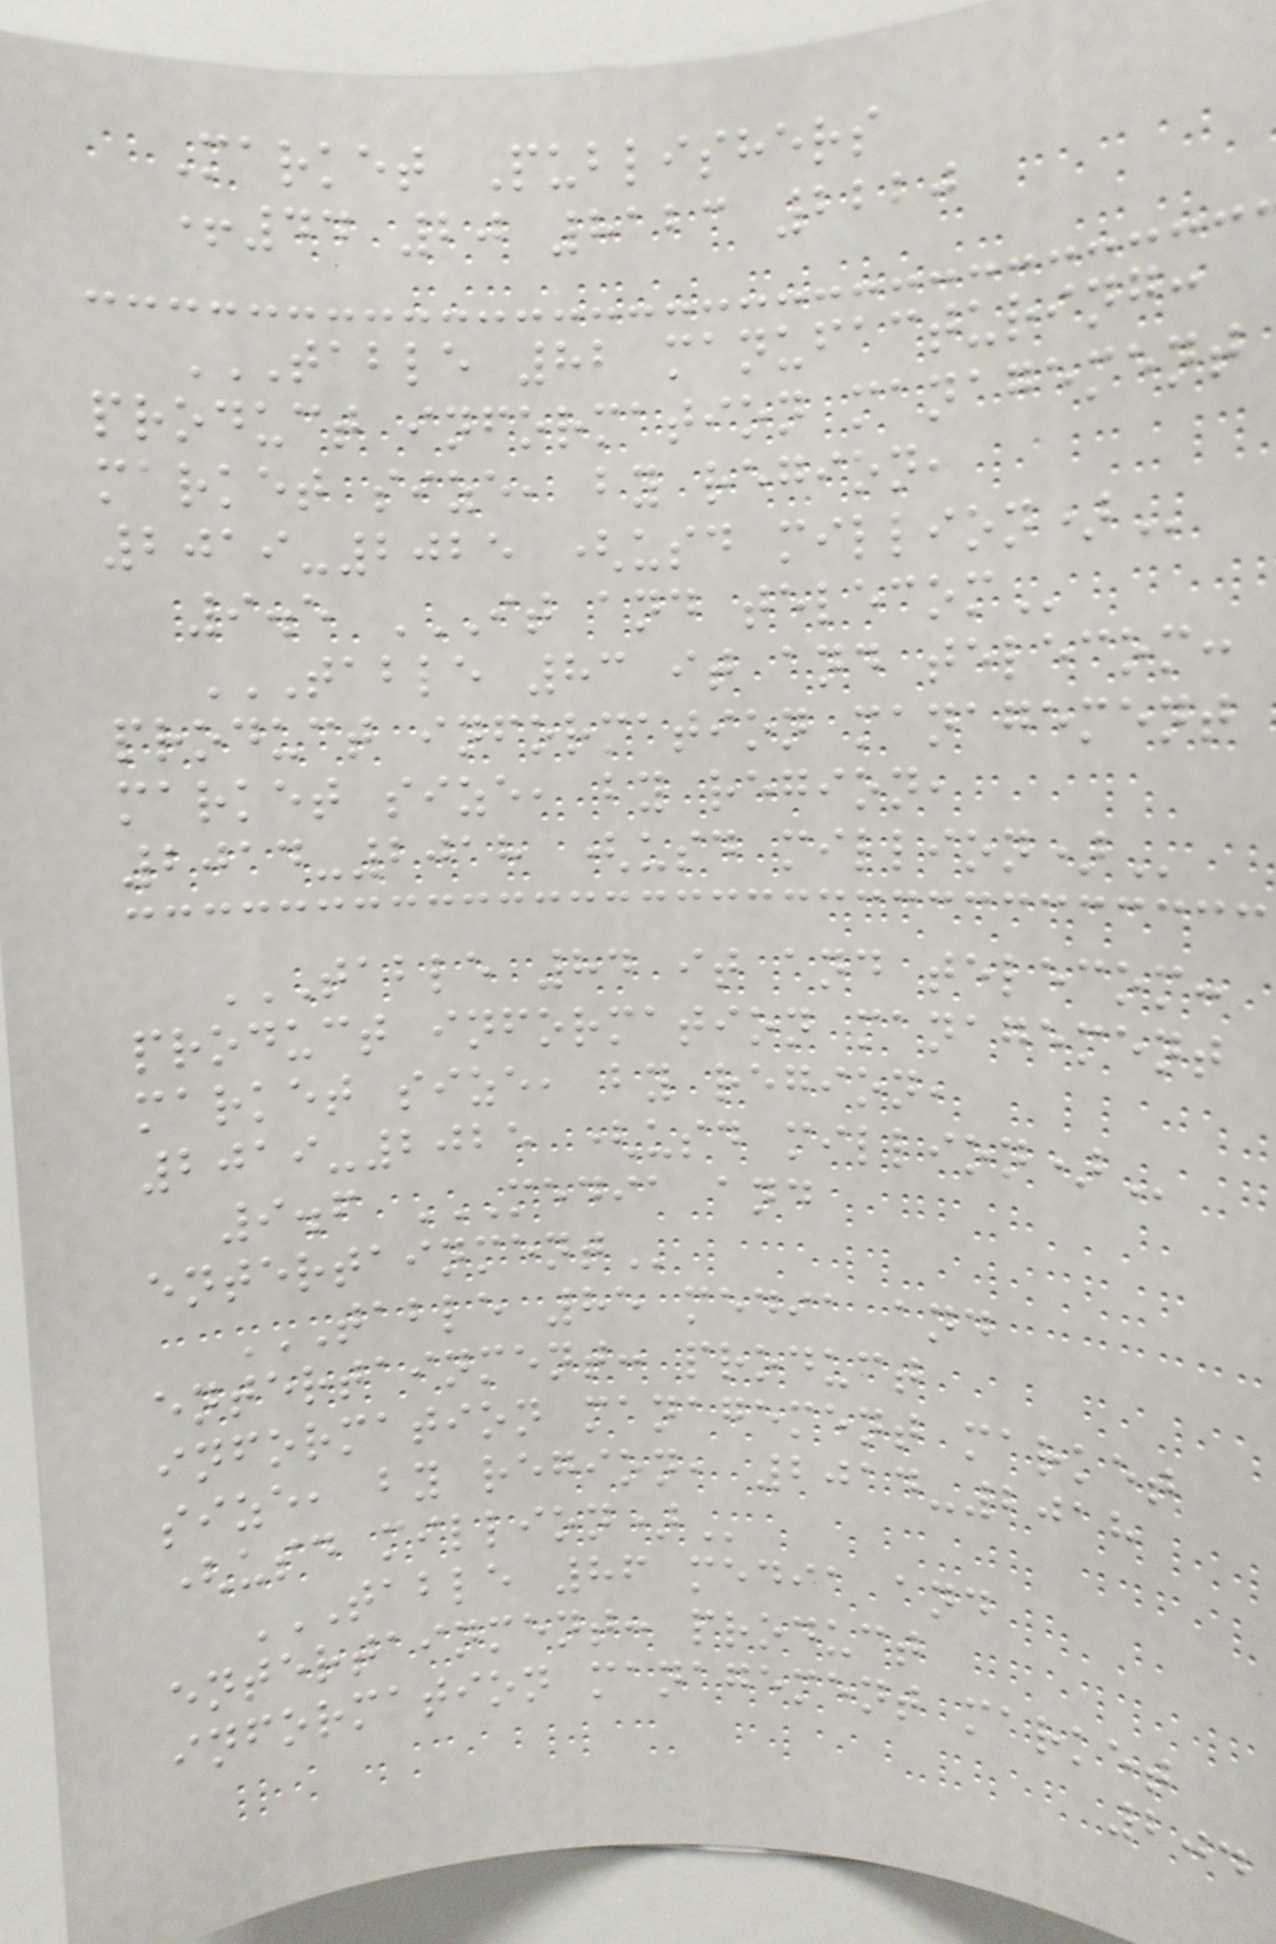Market Publishers
+44 20 8123 2220
TABLE 82 MANUFACTURING:
PRODUCT INFORMATION MANAGEMENT
MARKET SIZE, BY REGION,
2019-2025 (USD MILLION)
9.5 IT AND TELECOM
TABLE 83 IT AND TELECOM:
PRODUCT INFORMATION MANAGEMENT
MARKET SIZE, BY REGION,
2014-2018 (USD MILLION)
TABLE 84 IT AND TELECOM:
PRODUCT INFORMATION MANAGEMENT
MARKET SIZE, BY REGION,
2019-2025 (USD MILLION)
9.6 MEDIA AND
ENTERTAINMENT
TABLE 85 MEDIA AND
ENTERTAINMENT: PRODUCT
INFORMATION MANAGEMENT MARKET
SIZE, BY REGION, 2014-2018
(USD MILLION)
TABLE 86 MEDIA AND
ENTERTAINMENT: PRODUCT
INFORMATION MANAGEMENT MARKET
204
